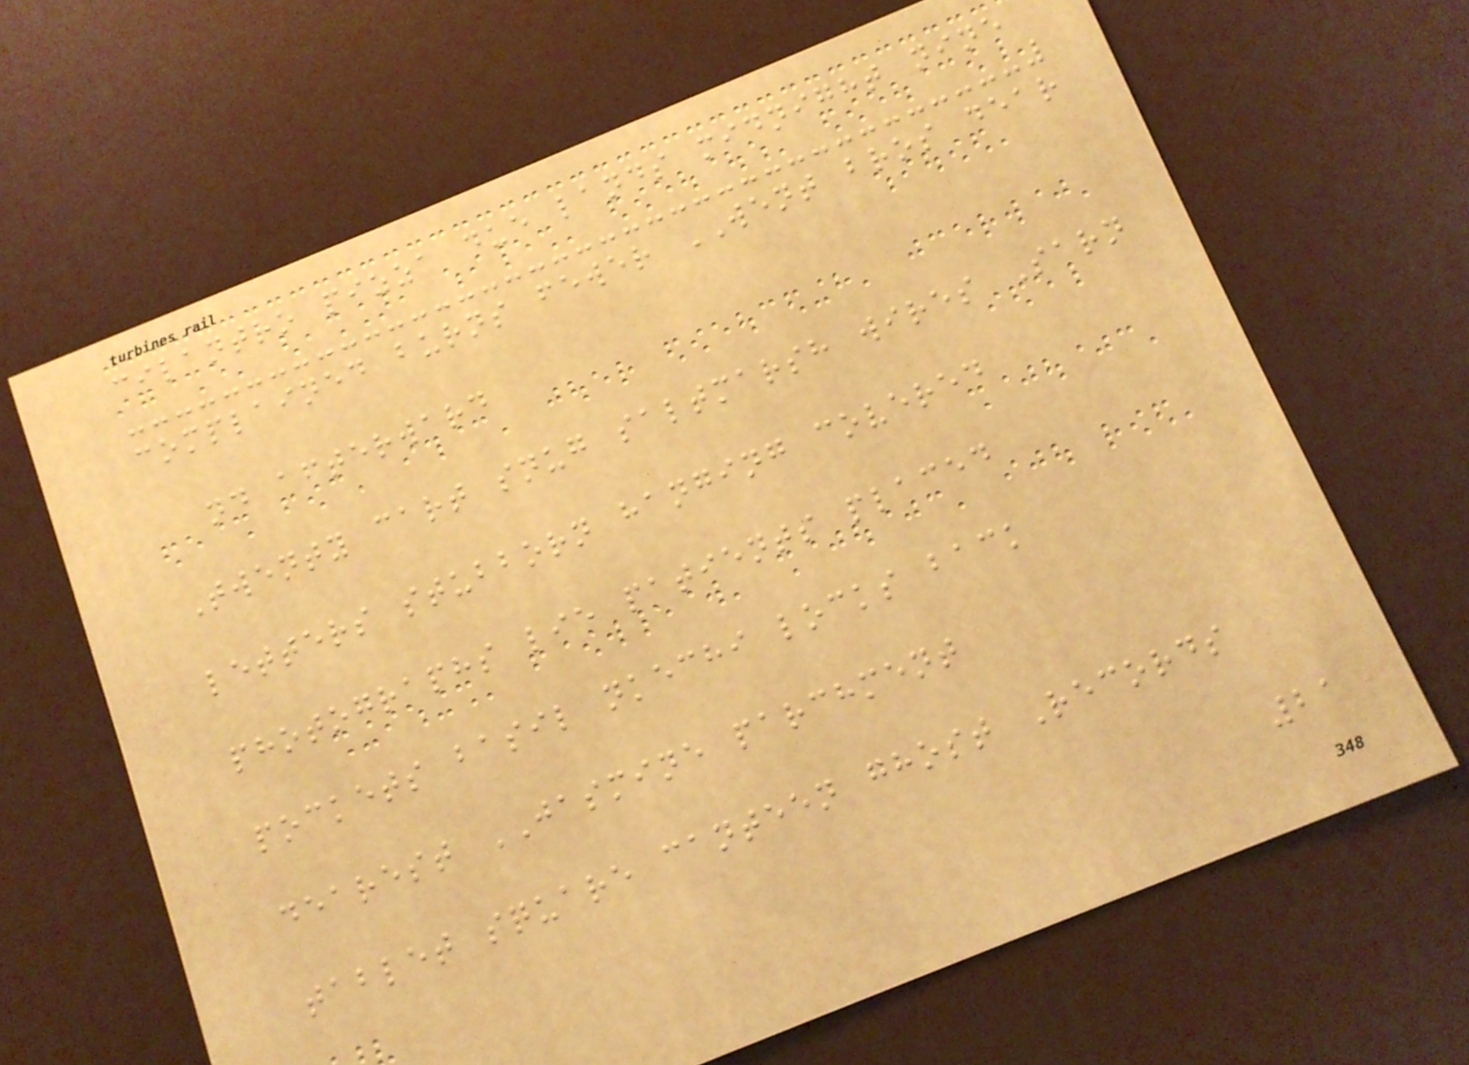cilantro pizza due lands midnight nine
complained burns fewer WENT bros dear
nd afterward
Twenty cart snug saltmarsh wires Sarn
letters stubborn hanging covered
photographs lie patients placed
pockets basil nkechi locks back
dearest JASMINE parchment
tablet square canteen ghost Records
21
